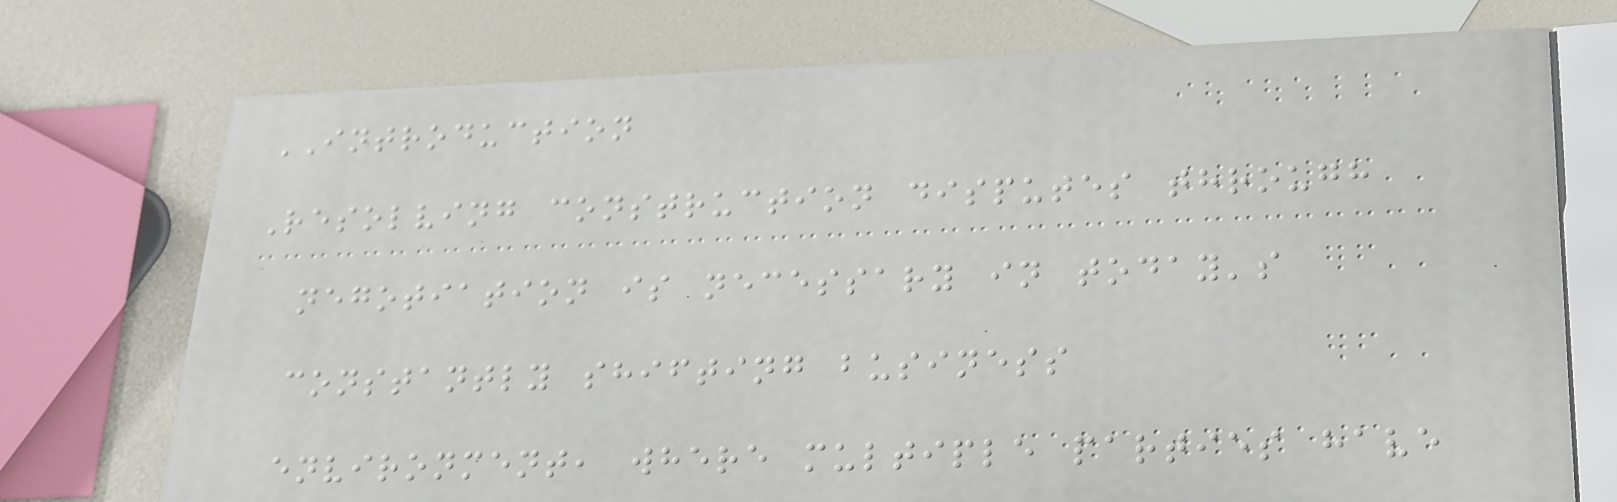INTRODUCTION
Resolving construction disputes through
negotiation is necessary in today's
constantly shifting business
environment, where multiple parties have
